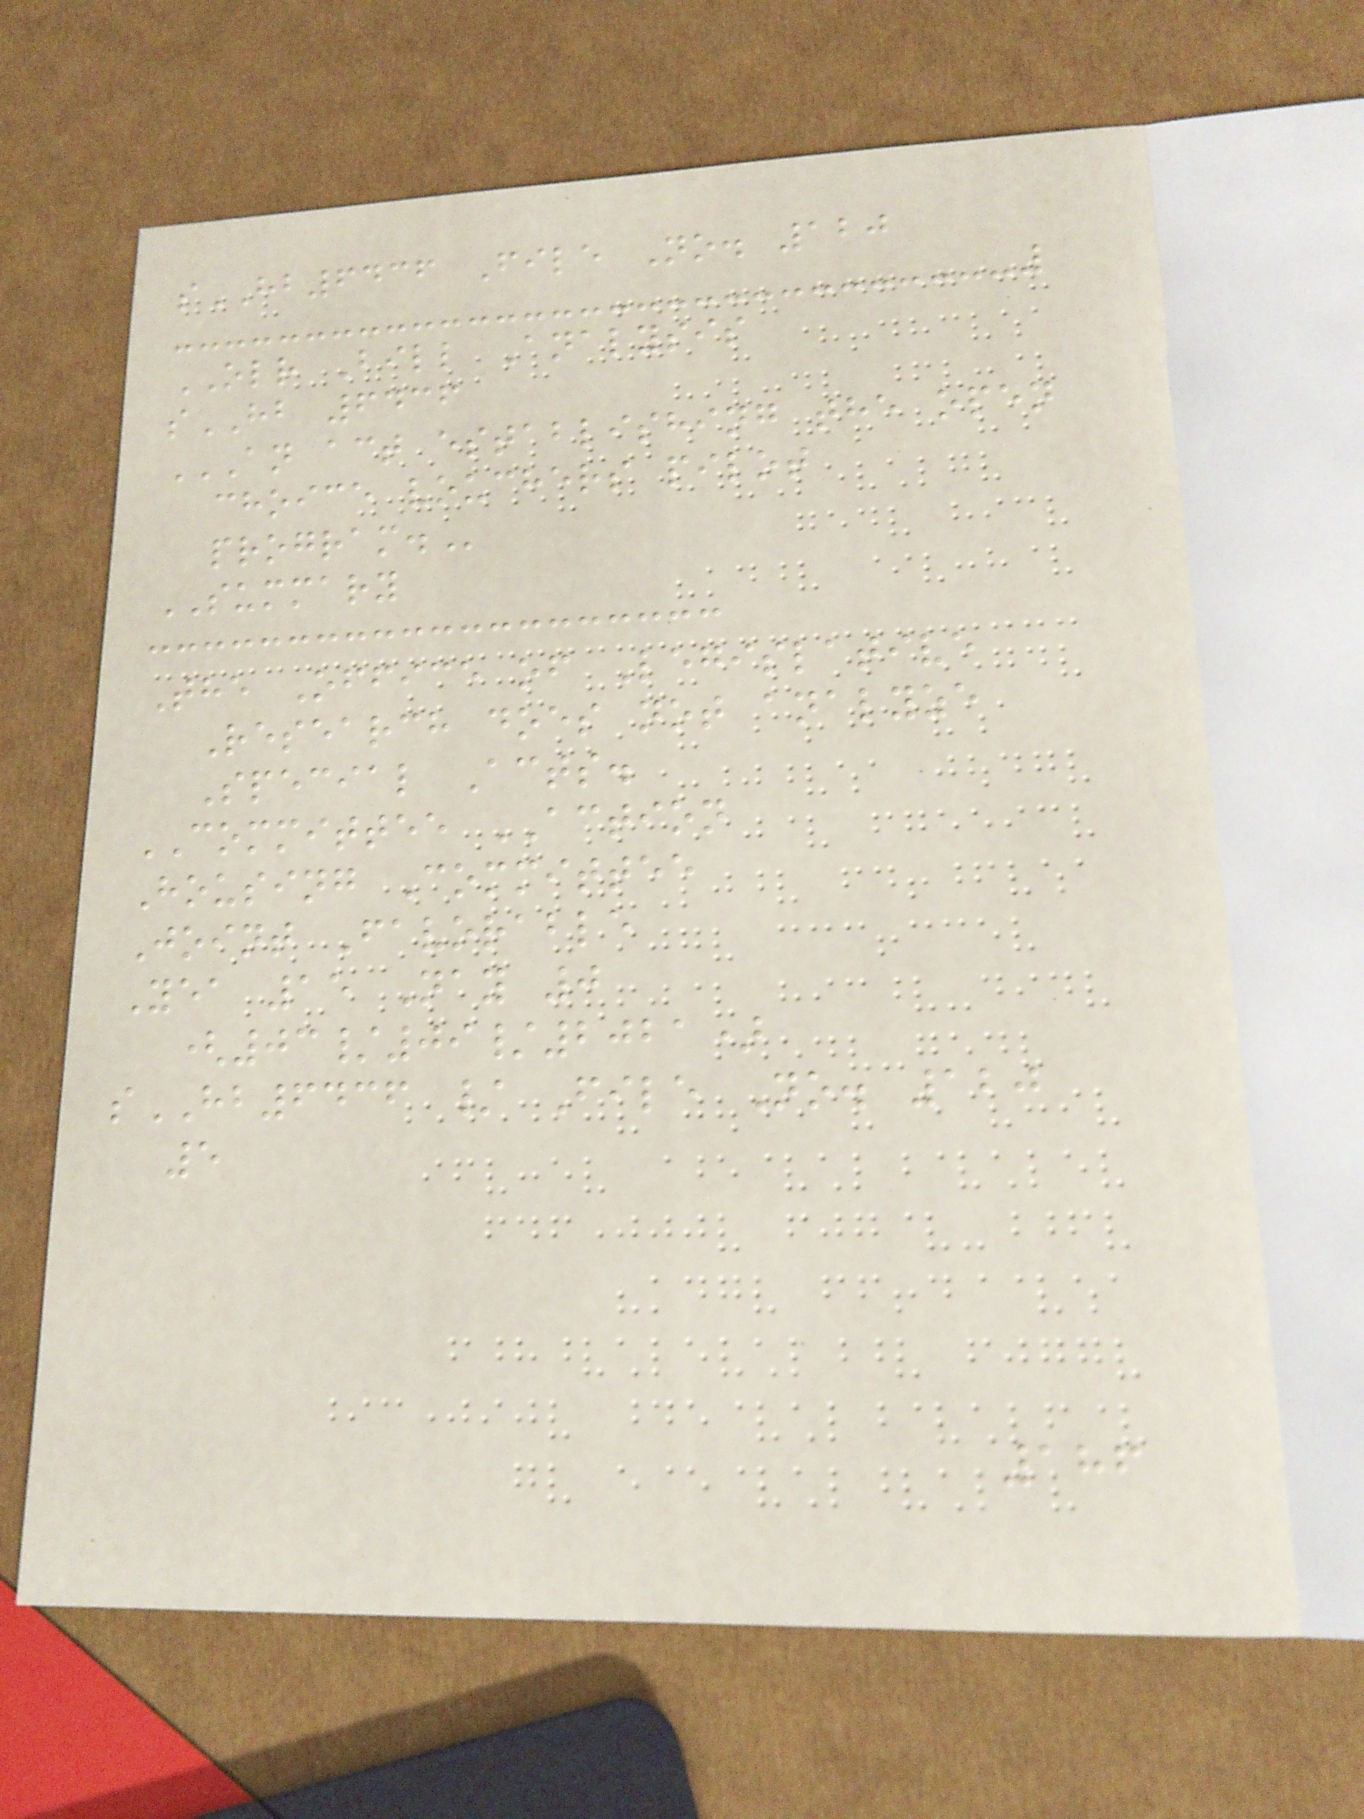sHB6436 File No. 120
OLR Bill Analysis
sHB 6436
AN ACT ESTABLISHING THE OPEN
CHOICE VOUCHERS PILOT
PROGRAM.
SUMMARY
The Office of Legislative
Research does not analyze
Special Acts.
COMMITTEE ACTION
Housing Committee
Joint Favorable
Yea 15 Nay 0
(03/09/2021)
sHB6436 / File No. 120
5
186
